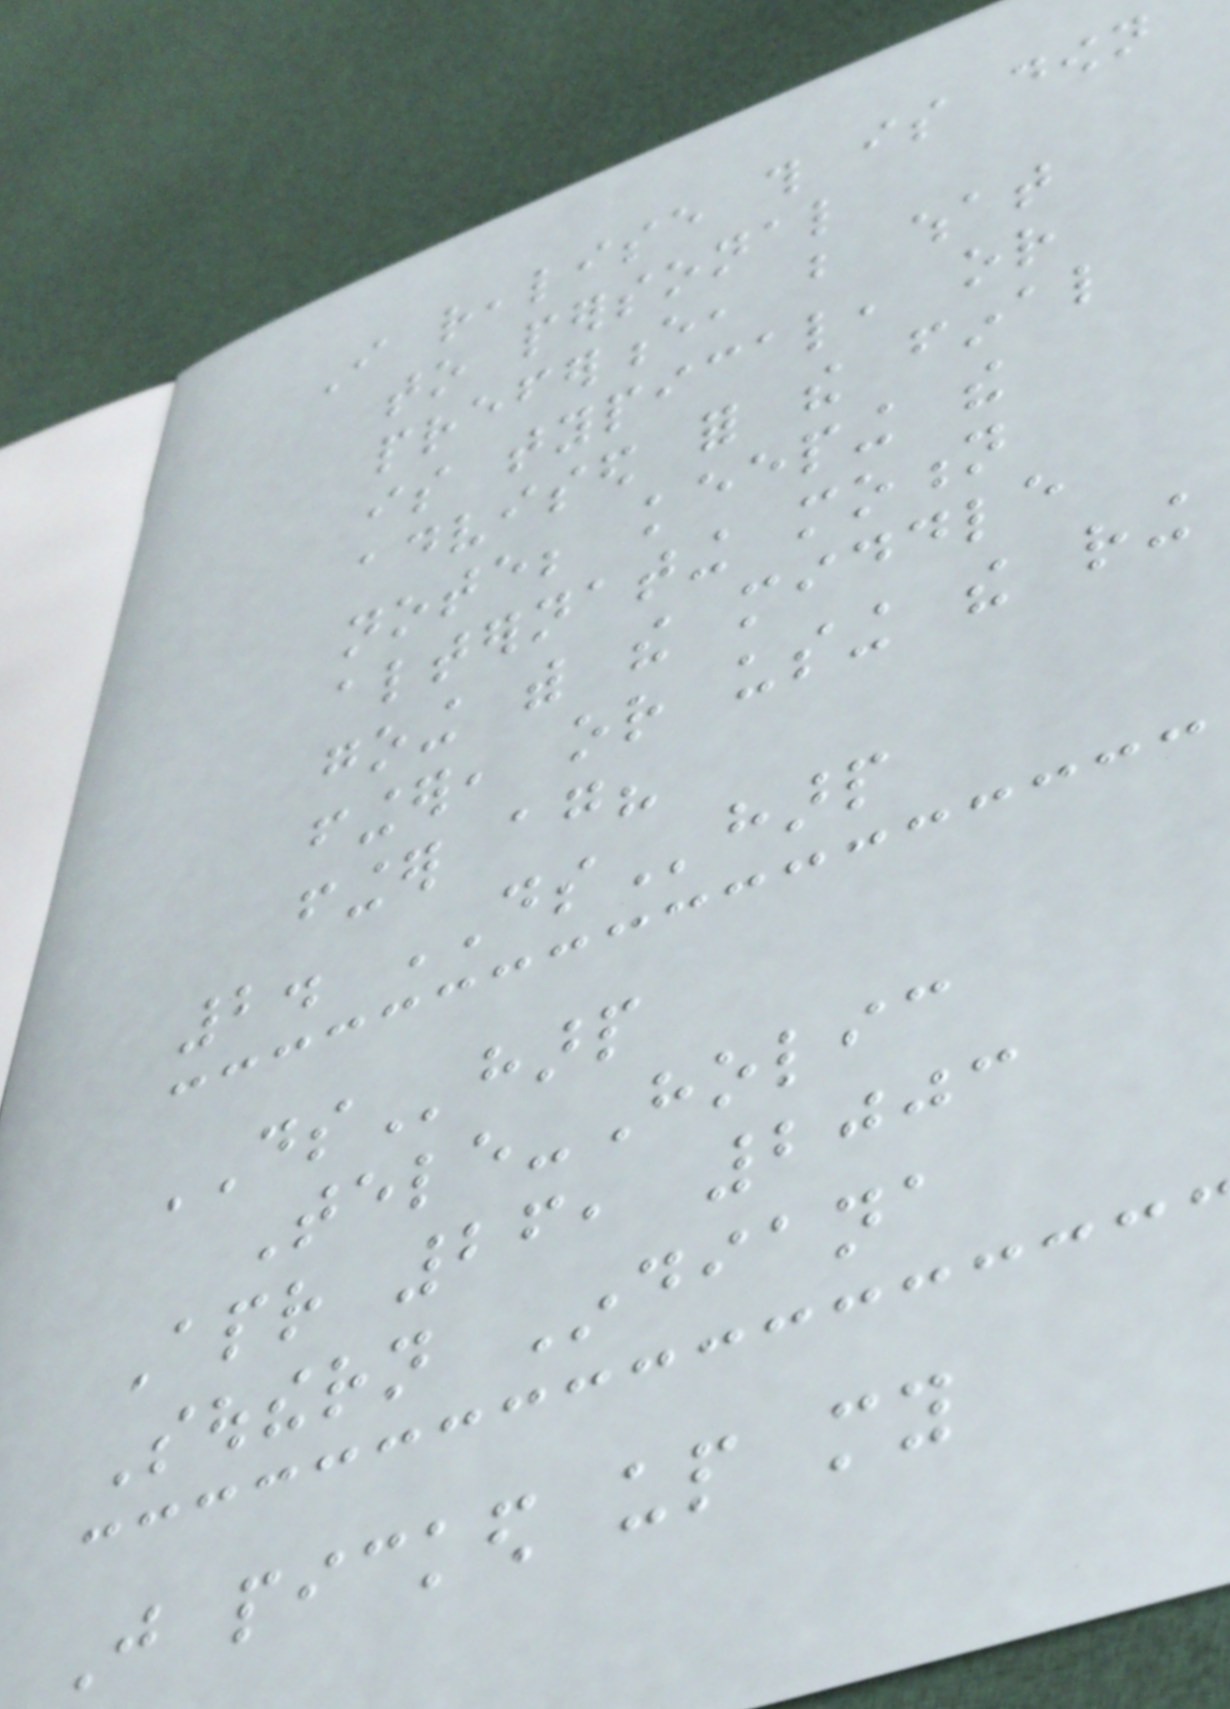I realise this is down
to personal
preference, but what
is typical, or
advised for the final
note; keeping the
alternating motion
going with the middle
finger, or using the ring
finger again?
2. DSharp
DSharp
Tele-Holic
Apr 26, 2003
Southern Indiana
Just picked up my
